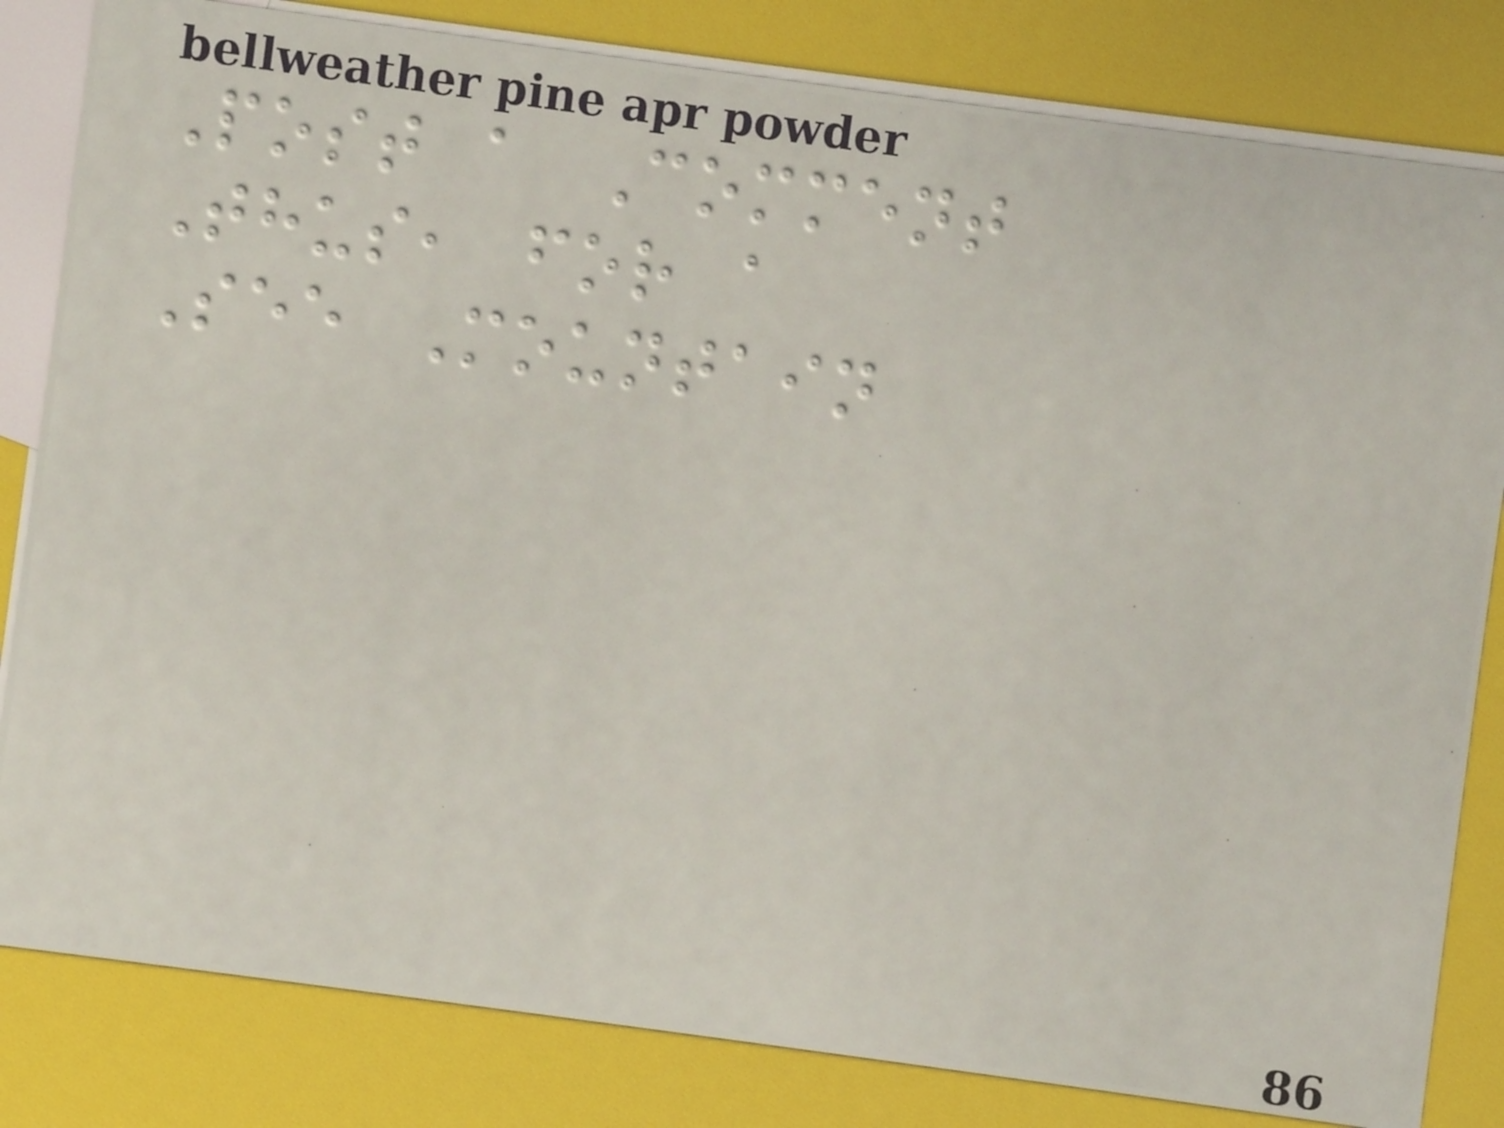Post a Comment
Thus, for a
See Mountain
